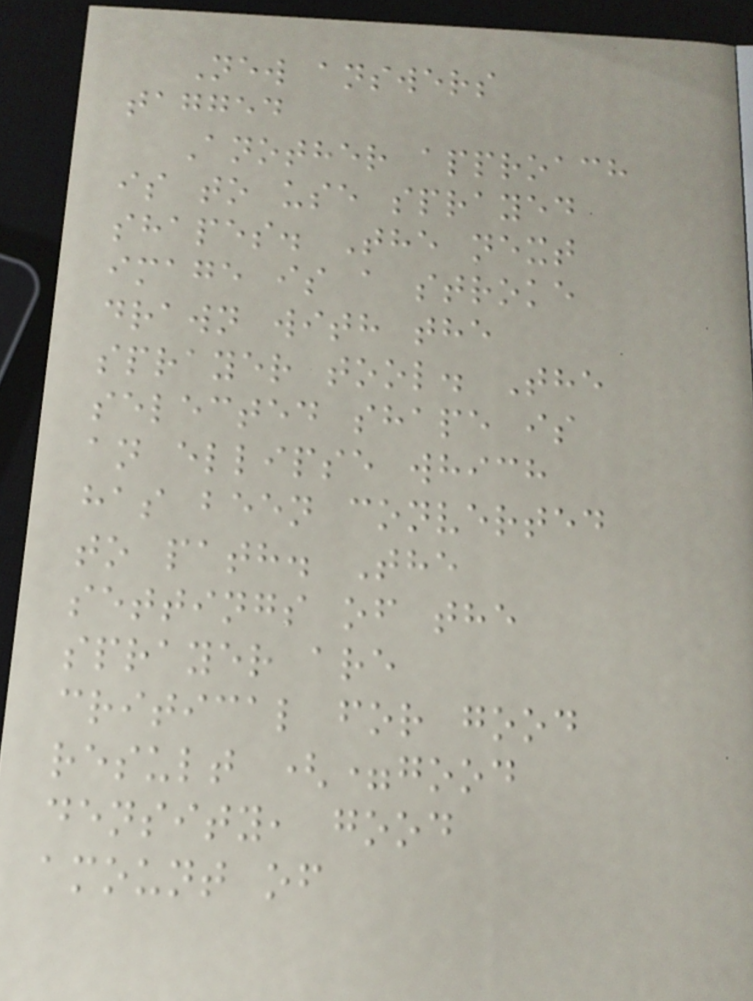New answers
tagged
Another approach
is to use sprayed
shapes. The next
image is a stroke
drawn with the
sprayer tool. The
selected shape is
an ellipse which
has been converted
to path. The
settings of the
sprayer are
critical for good
result (=good
density, good
amount of
